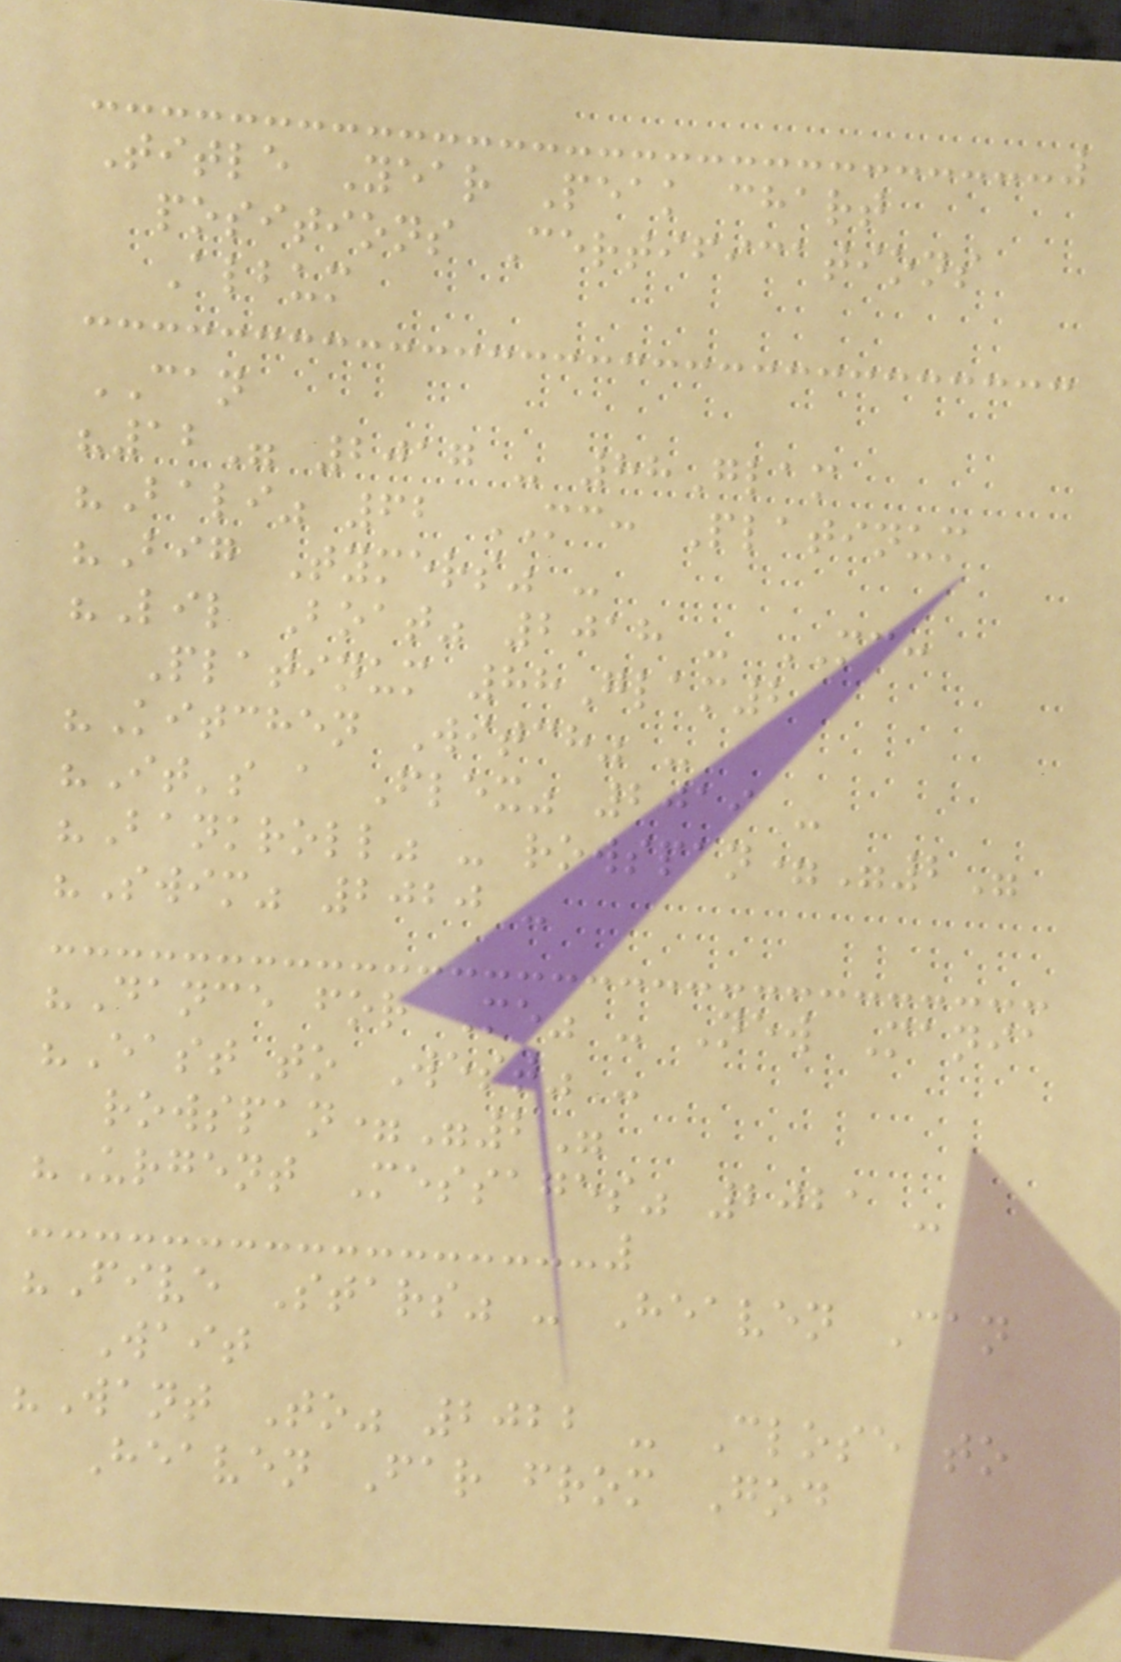Title Year Peak chart
positions Certifications
Album
CAN
"12" 2017 - 88Glam
"Bali" 62 MC: Platinum
"Big Tymers" -
"Lil Boat" 2018 - MC:
Platinum 88Glam2
"Kitchen Witch" -
"It's a Flex" 2019 -
"Bankroll" - rowspan="2"
"Swim" 2020 -
"Dance for Me" - New Mania
"East to West" -
rowspan="2"
"Urgent Messages" 2021 -
"Five Stars" - Heaven Can
Wait
"Want To" 2022 - Close to
Heaven Far from God
